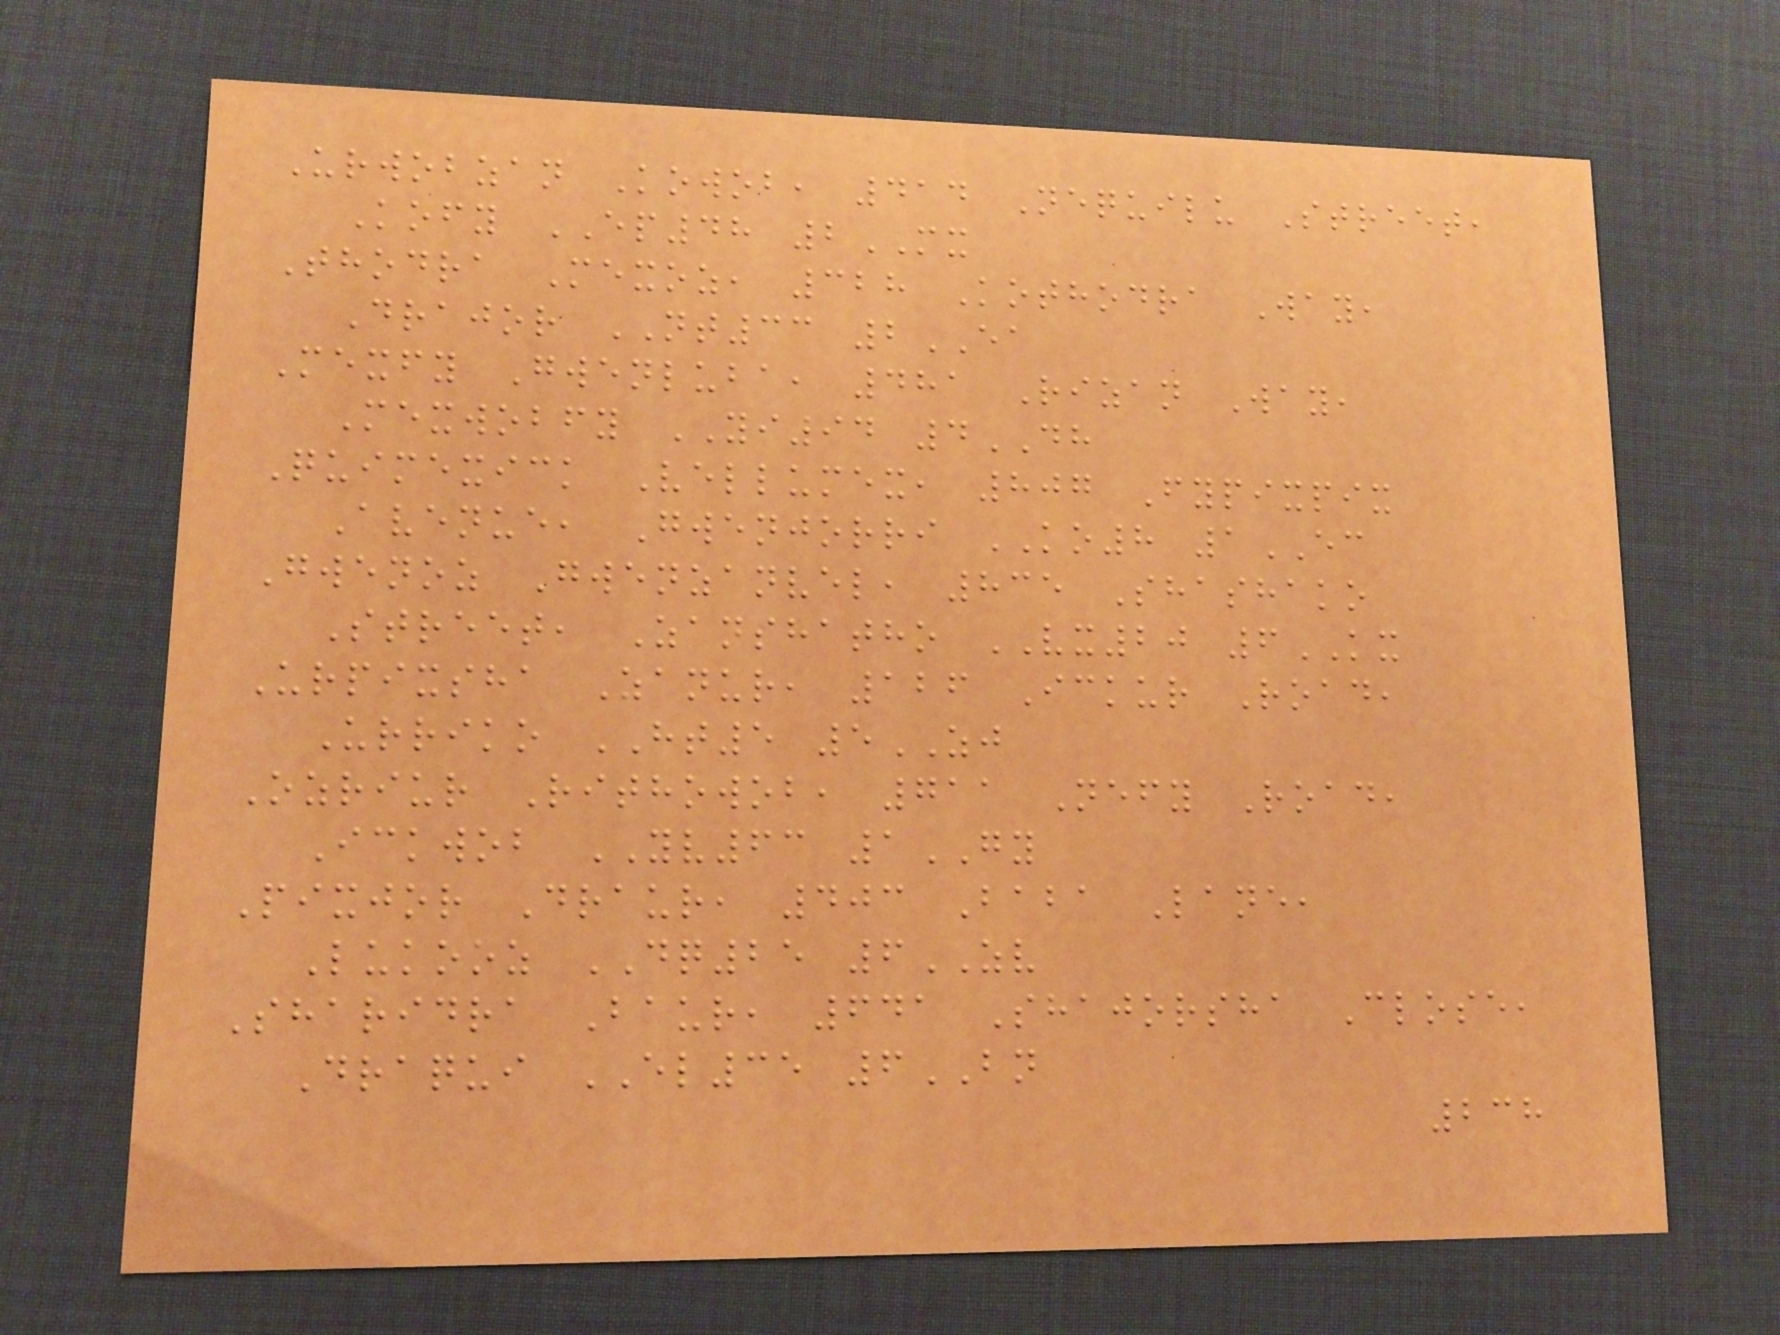Urwobzan Kowob, 414 Nequilu Street,
Kofy EP48 2MX
Thodra Mexoz, 328 Kothodra Way,
Drajor NT33 2EA
Mexfy Gwenluba, 481 Rizan Way,
Mexwobfy YI94 4DH
Quimexick Vellumex, 807 Fypixpix
Avenue, Gwenjorri KO8 1EC
Gwenoz Gwenzanvel, 835 Shashako
Street, Zanshatho VX20 6KX
Urpixsha Zanur, 126 Ickur Road,
Urriko HT5 5ZJ
Ozriur Rithowob, 711 Nefy Road,
Ickwob YV63 1GY
Pixjor Draur, 403 Baba Lane,
Lukooz DQ25 6ZV
Sharidra Baur, 641 Shajorsha Close,
Draqui EL35 6BN
238
